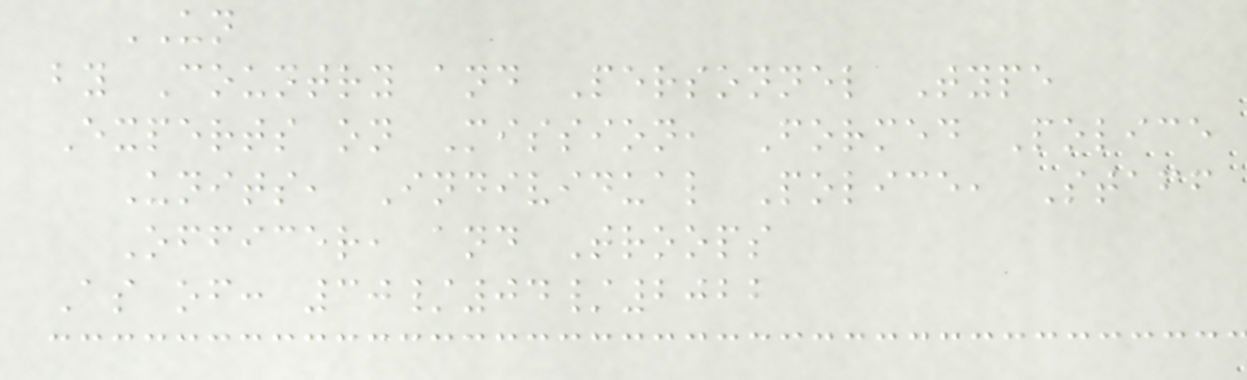UN
by Country and Personnel Type
Experts on Mission, Formed Police
Units, Individual Police, Staff
Officer, and Troops
As of: 30/04/2022
